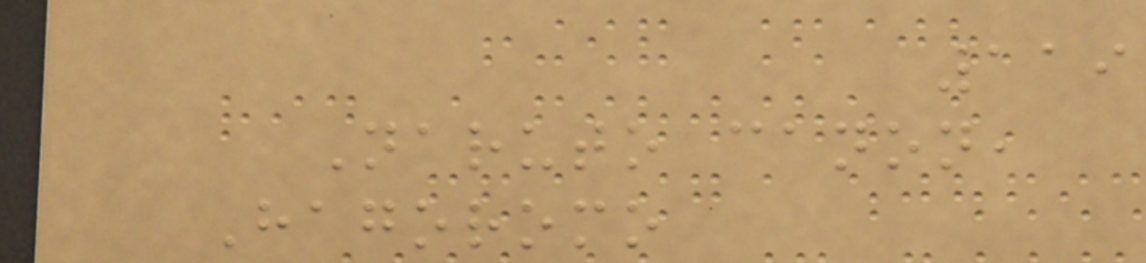119
Naruto canon,
Hagoromo
